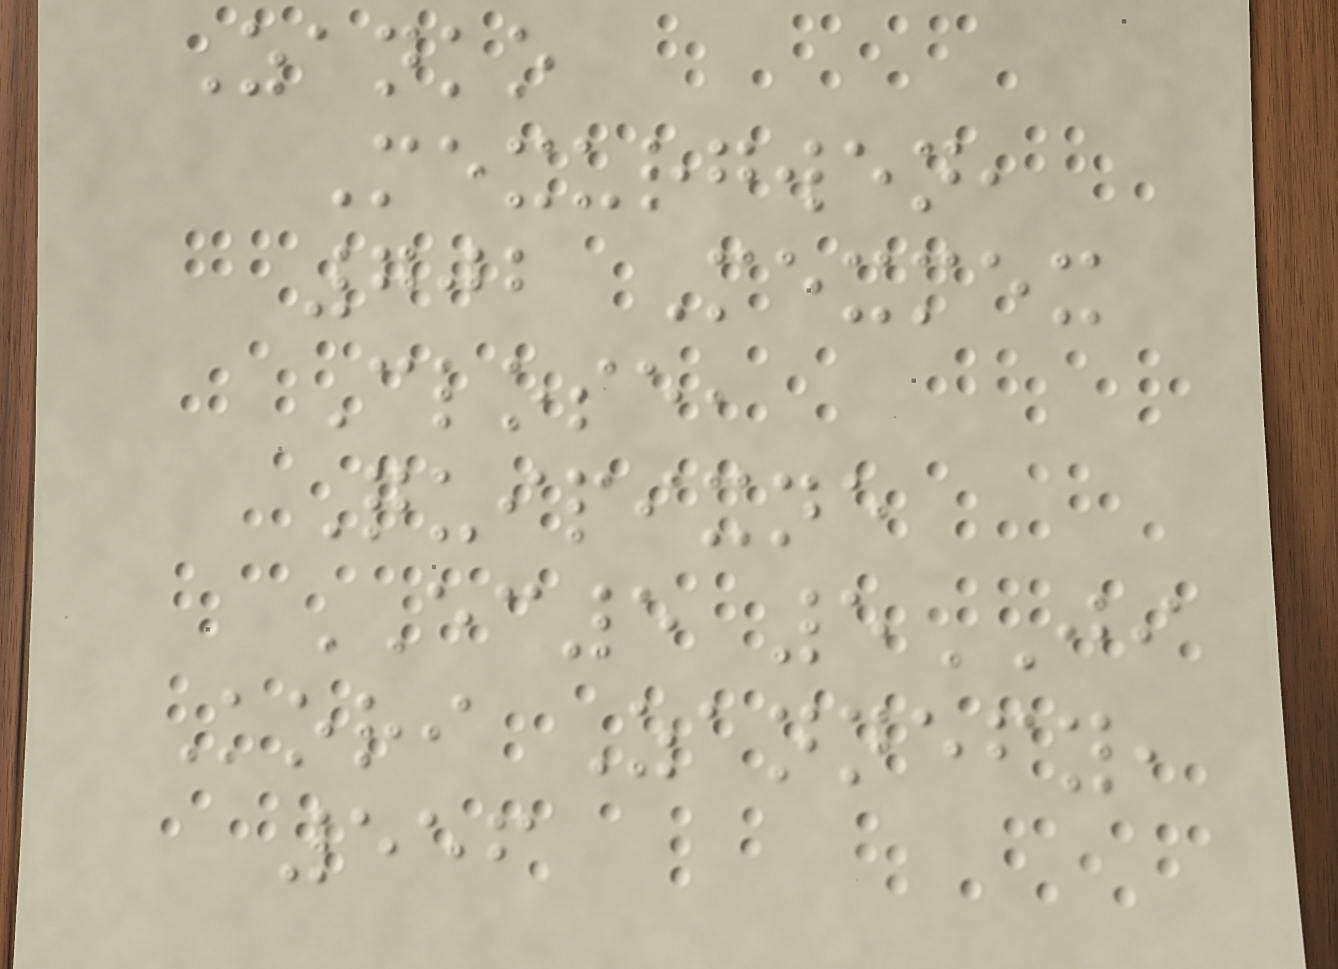Zanko
Mexurgwen,
702 Mexmex
Close,
Quipixne
EC5 5JI
Kori Zannefy,
556
